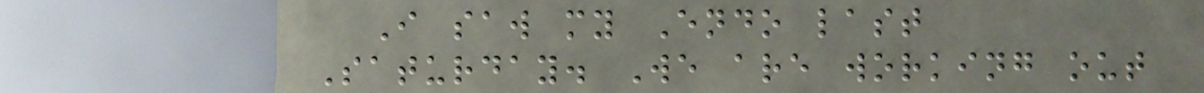I saw my Endo last
Saturday. We are working out
